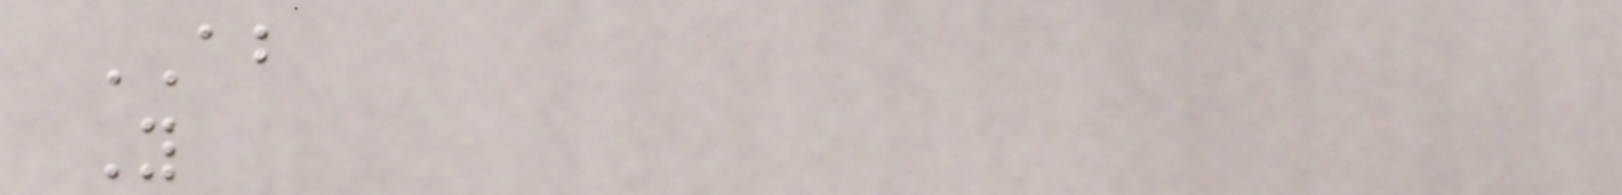AB
Y
